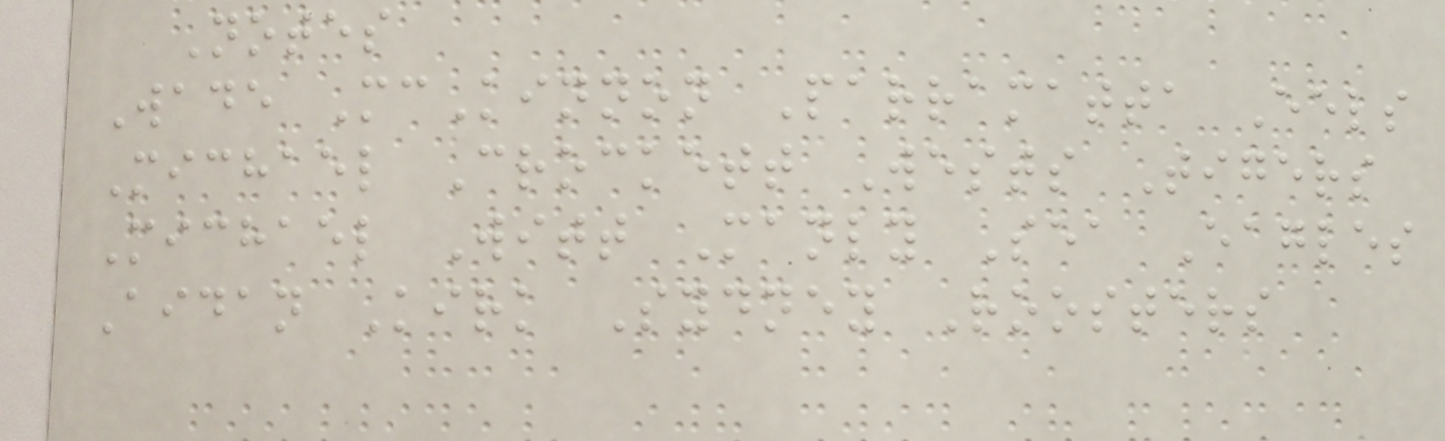Notes
Wade McKinnon Parramatta Eels
Michael Crockett Wests Tigers
Michael Witt Manly Sea Eagles
Aidan Kirk Sydney Roosters
